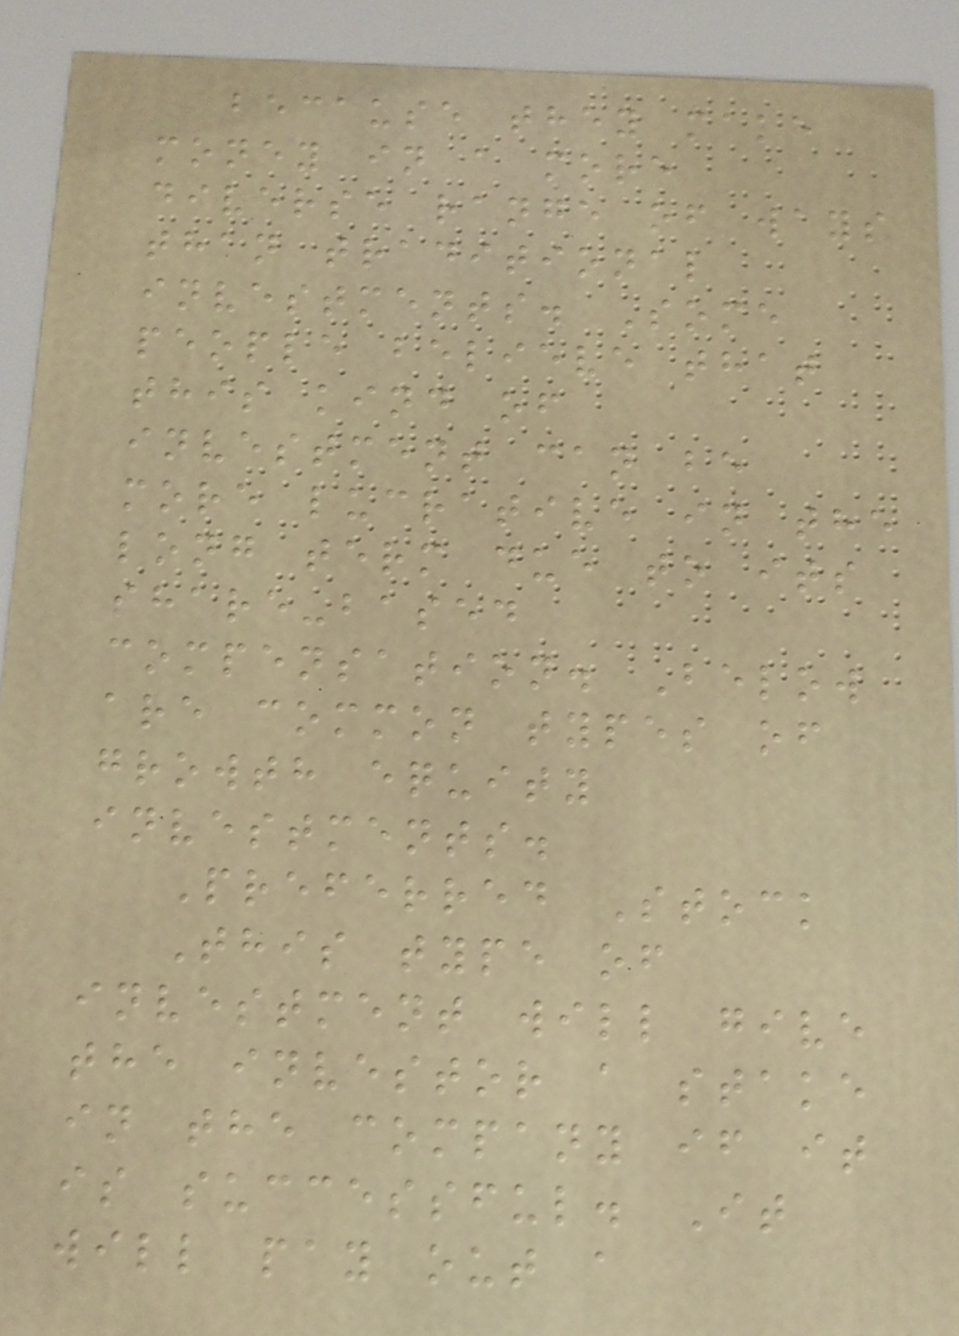because they make
money in a more
diverse range of ways
than traditional
investments. Some
people believe that
this kind of
investment can be
more lucrative in the
long term due to its
share-based
compensation. Below
are common types of
growth equity
investments.
Preferred Stock
This type of
investment will give
the investor a stake
in the company if it
is successful. It
will pay out a
